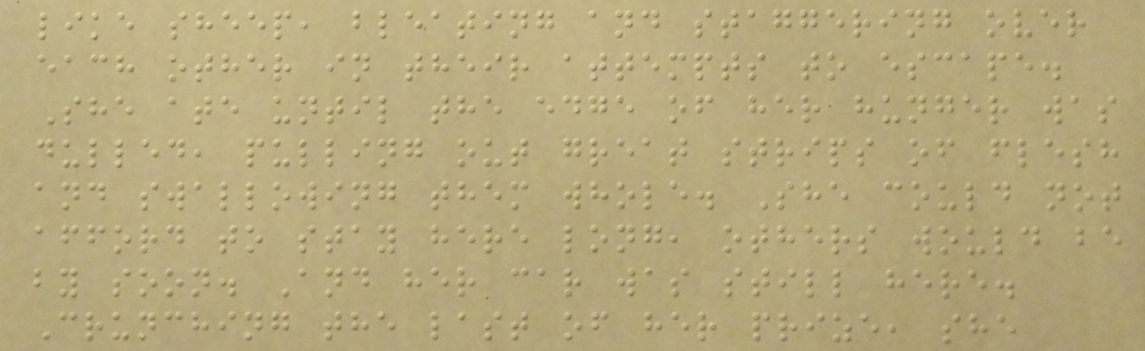like sheep, bleating and staggering over
each other in their attempts to escape.
She ate until the edge of her hunger was
dulled, pulling out great strips of flesh
and swallowing them whole. She could not
afford to stay here long, others would be
by soon. And her car was still here.
Crunching the last of her prize, she
